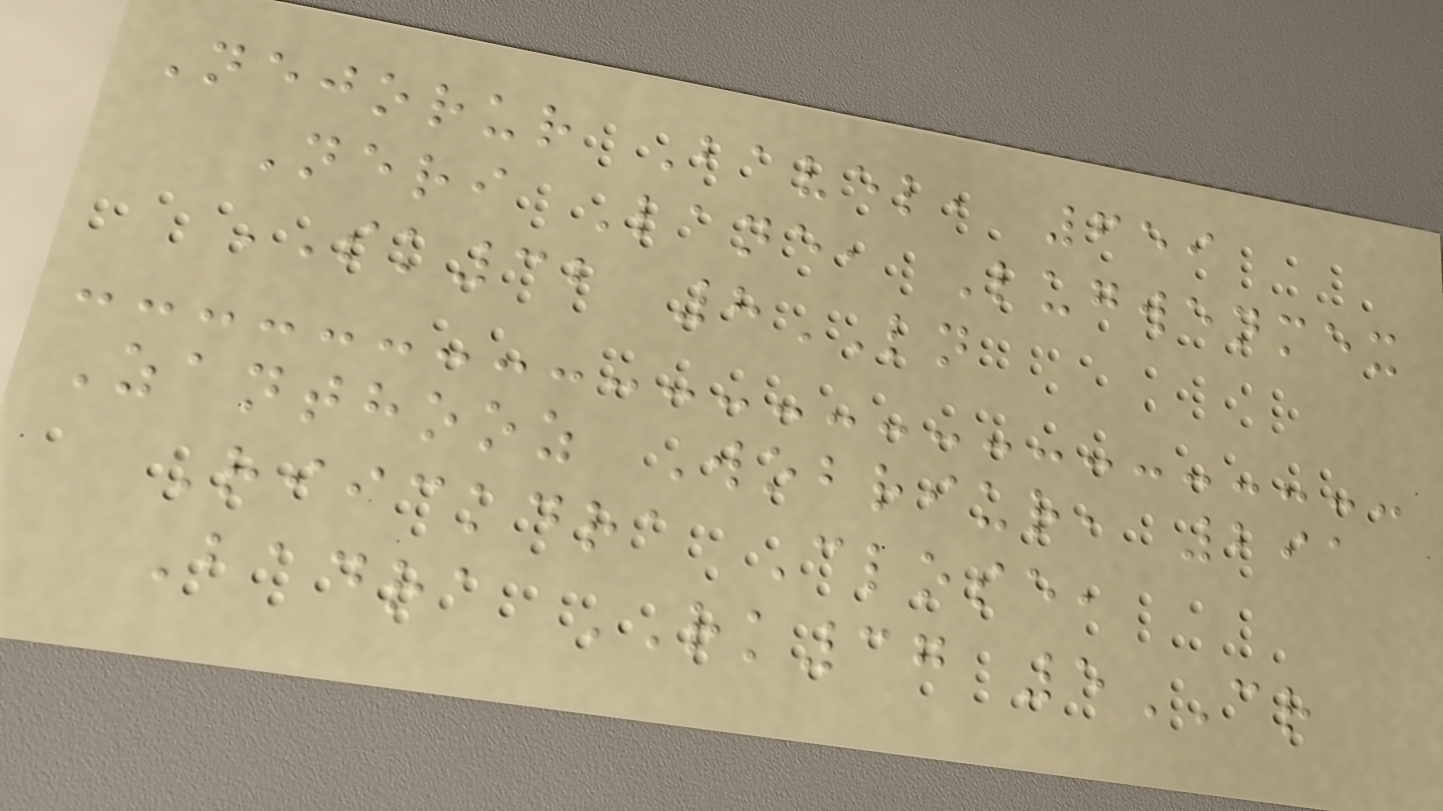Nejorur Bavel, 659
Neri Lane, Lugwenmex
SK32 8LN
Zanthooz Wobriur, 291
Riickdra Close,
Badra RK37 5CR
